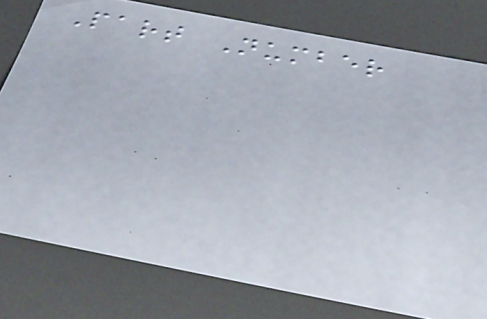Part Number
